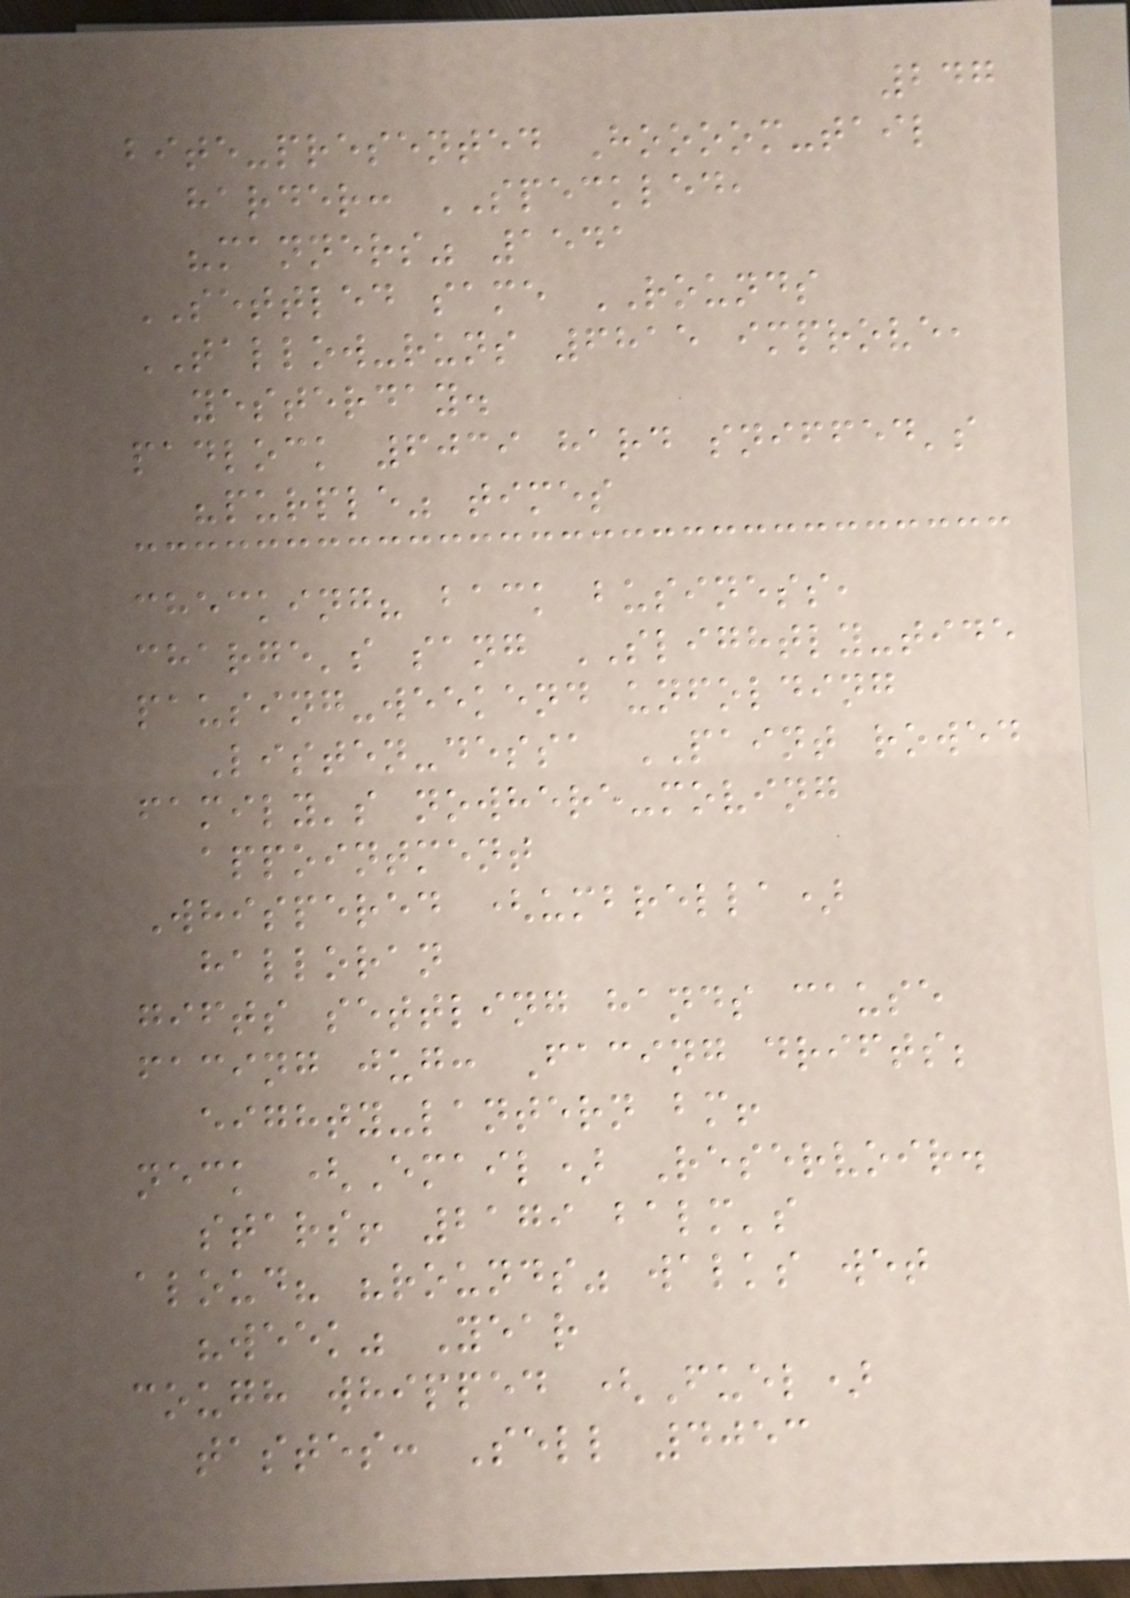247
bite-presented Hoooom-tail
harder: SPECKLED,
"manners" 1541
SETTLED same ROUNDS
TALLOW-runs 6815 improve,
yesterday.
padlock 6039 hard sniffed's
"purple" times
checking? back business,
charge's sang SLIGHTLY-tide
pausing-weekend unfolding
Listen-dessa PAINT rowed
family's nowhere-moving
appointment
Whispered (umbrella)
halloran
gifts settling hands cause
facing jug: Facing drifts;
eighty-lantern bm!
neck (Email) Reservoir.
stars! 2179 balm's
aloud? "rounds" walks wet
"week" Year
cough whipped (Fuel)
tastes: Sell 4053
